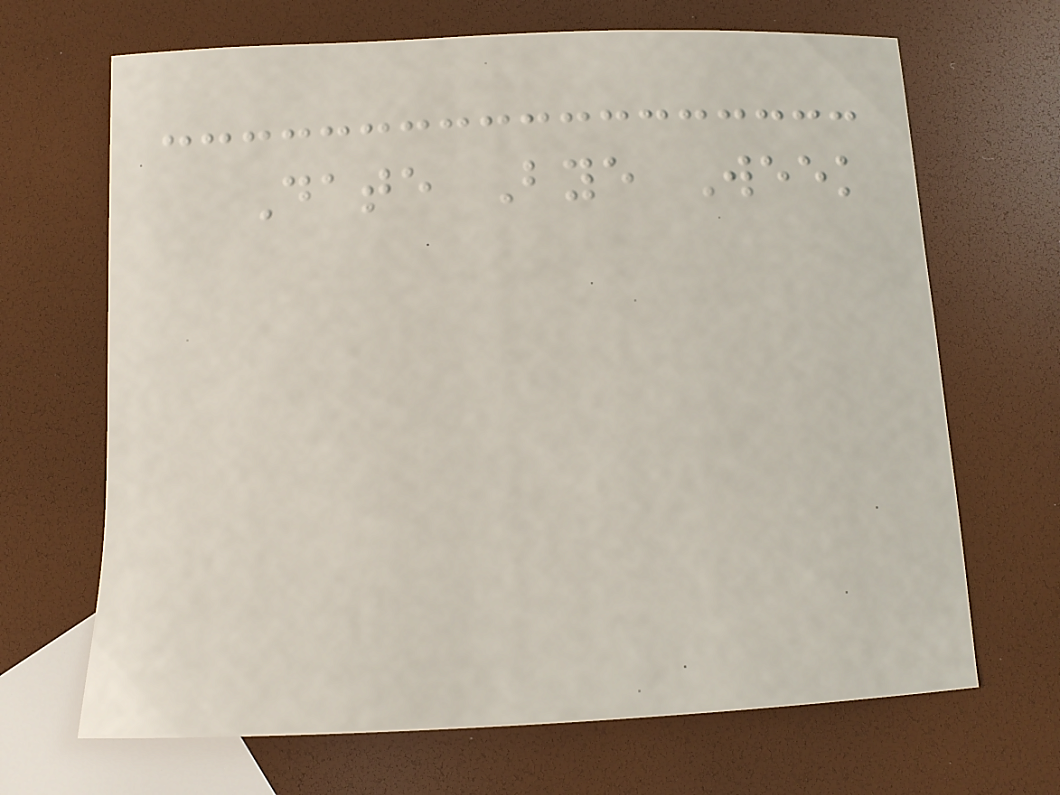Date Bye Week
